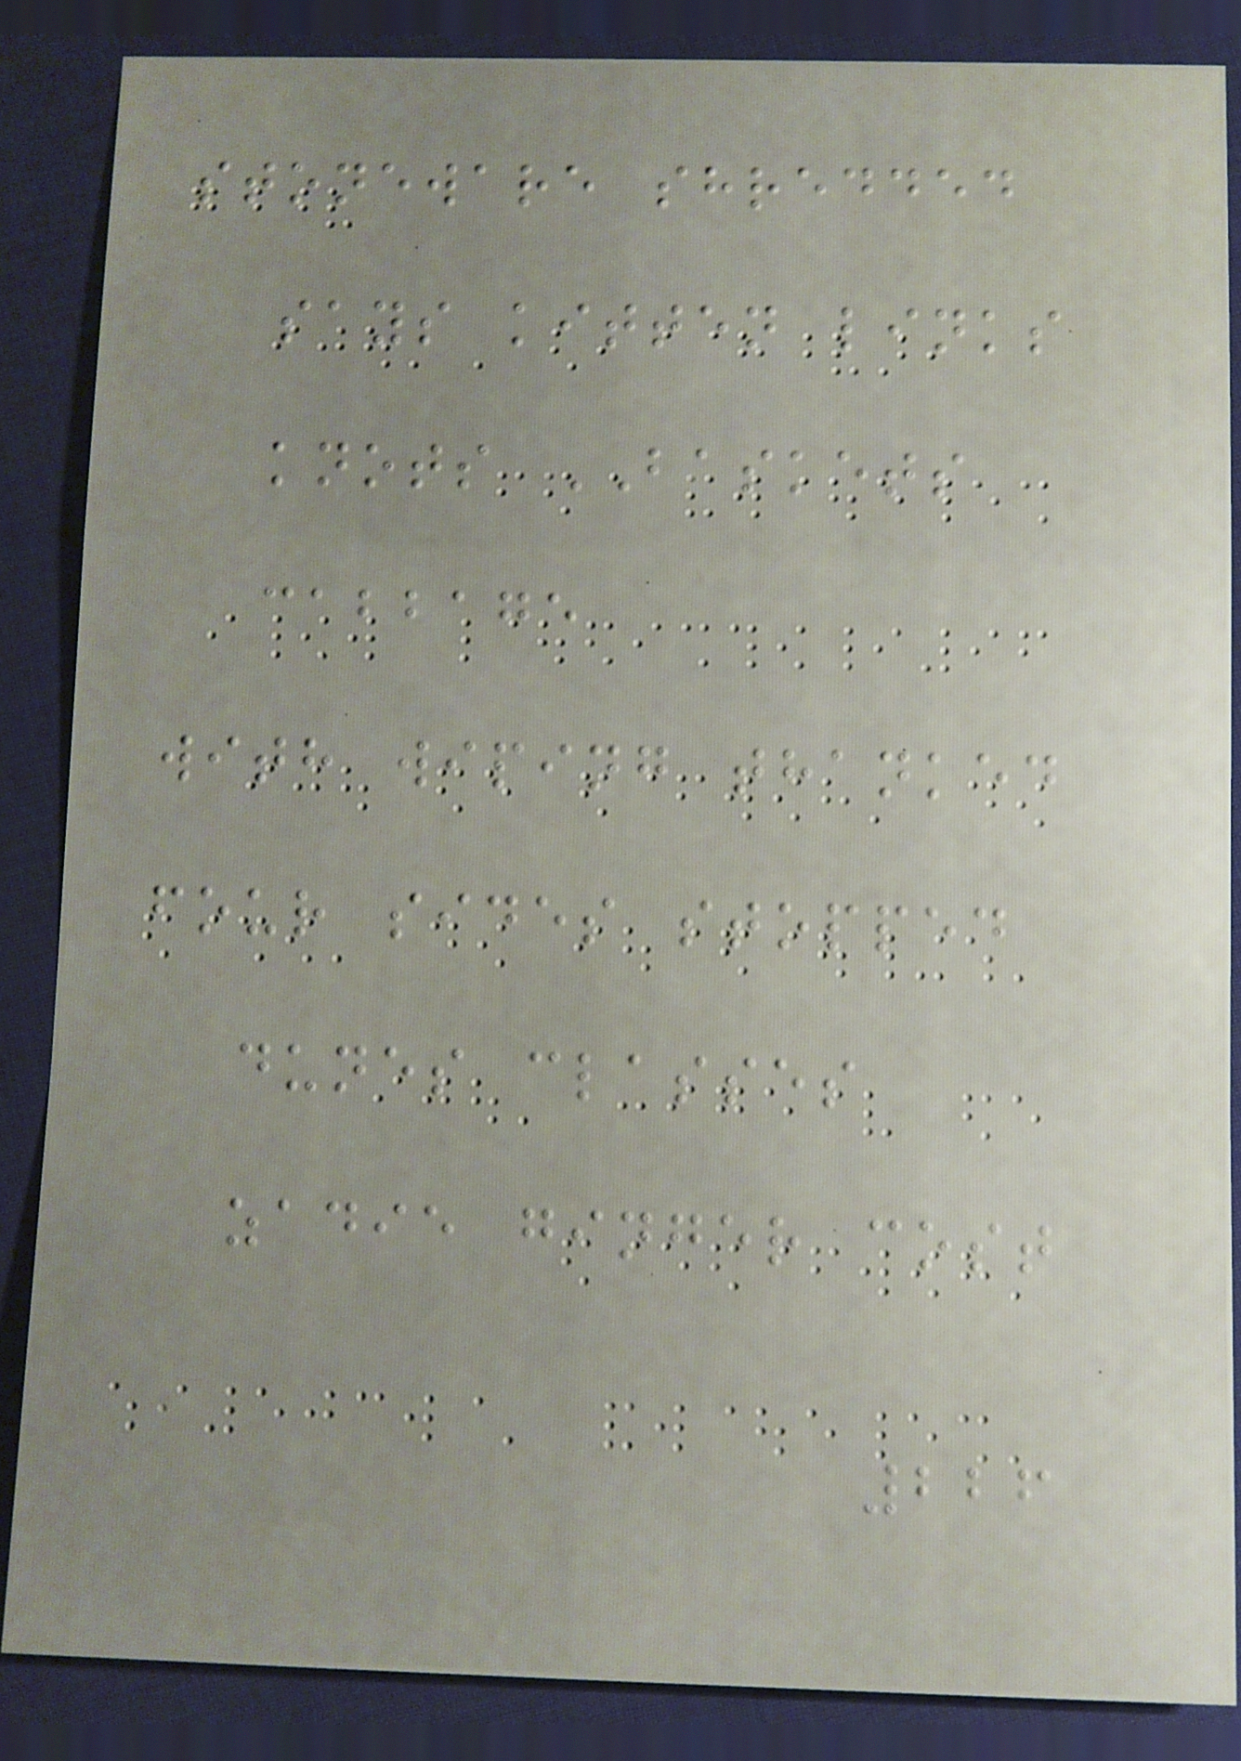stoneware shredded
says kitten links
knots BASKETS
cabbage
with wiping thanked
four sides stopped
dunes classes
zadie ginger cost
226
